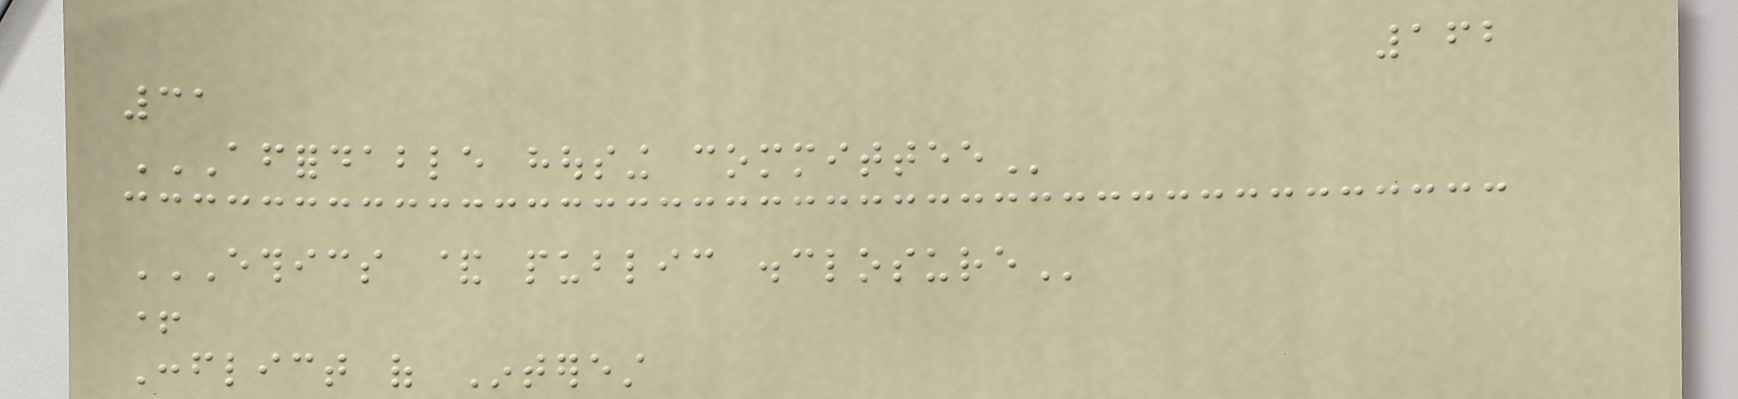162
31
AFFORDABLE HOUSING COMMITTEE
ETHICS & PUBLIC DISCLOSURE
+
Conflict of Interest
